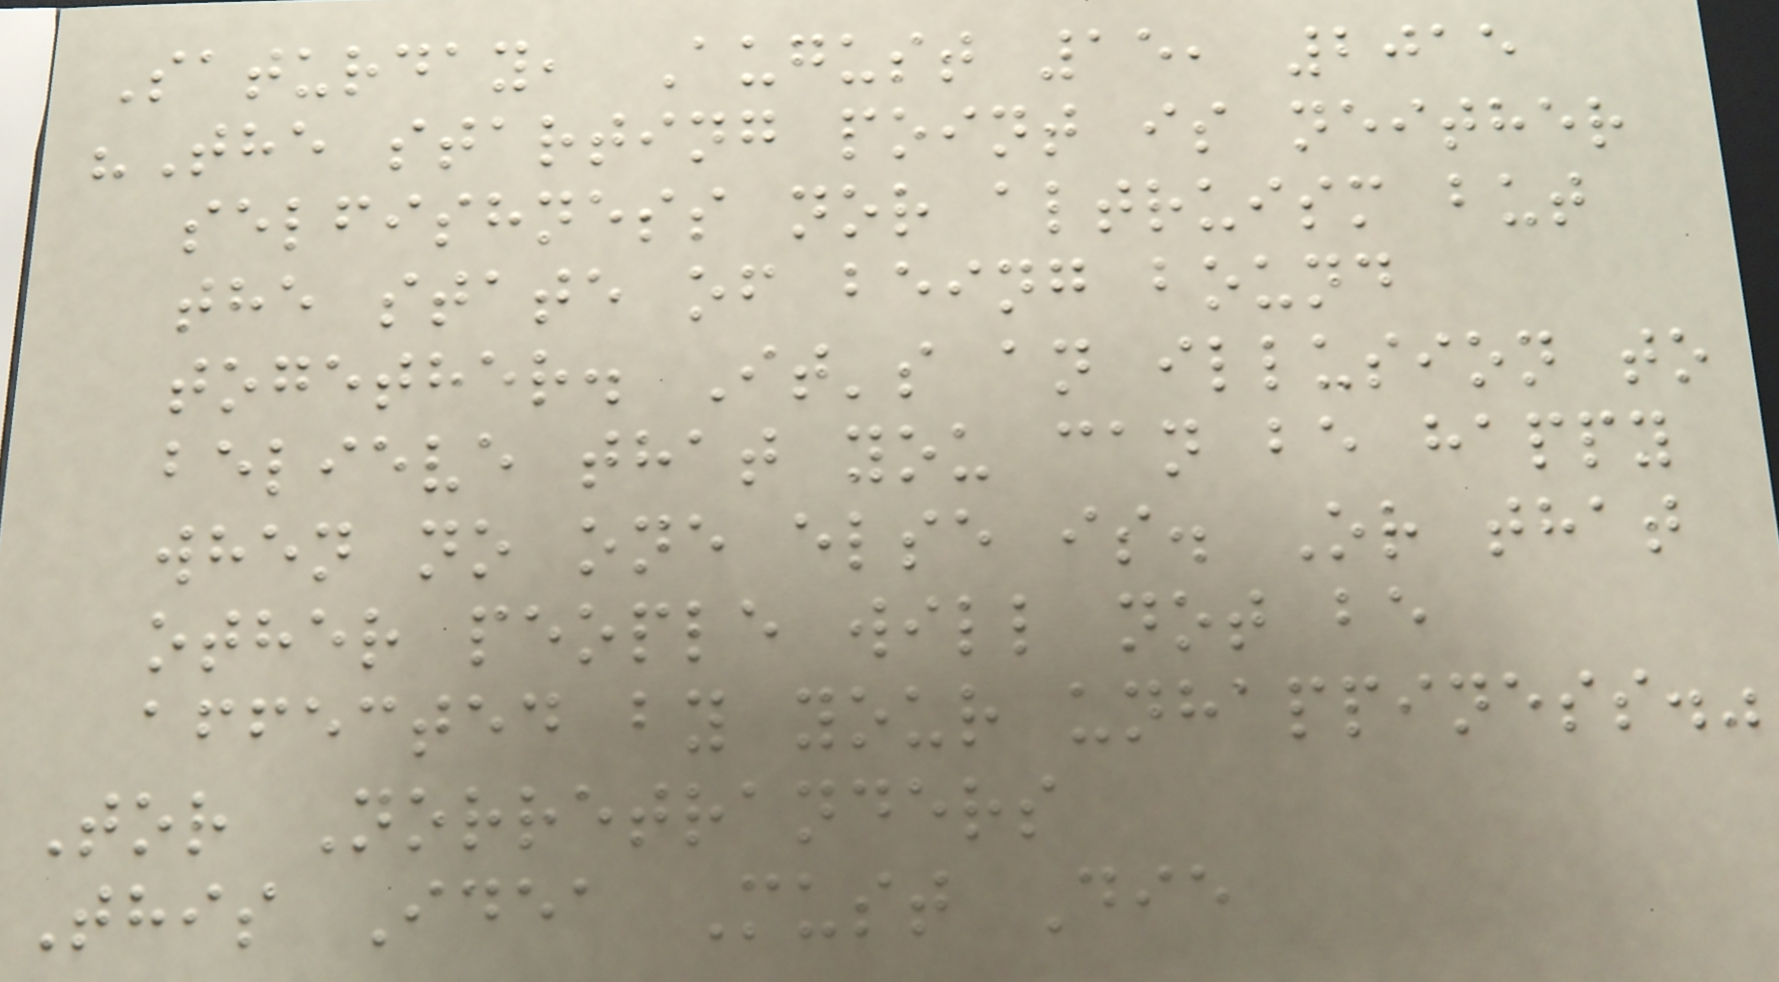Saturday, August 15, 2015
"The starting point is neither
selfishness nor altruism but
the state of being bound
together. It's an illusion to
believe that you can be happy
when no one else is. Or that
other people will not be
affected by your unhappiness."
Tor Norretranders
This Idea Must Die
